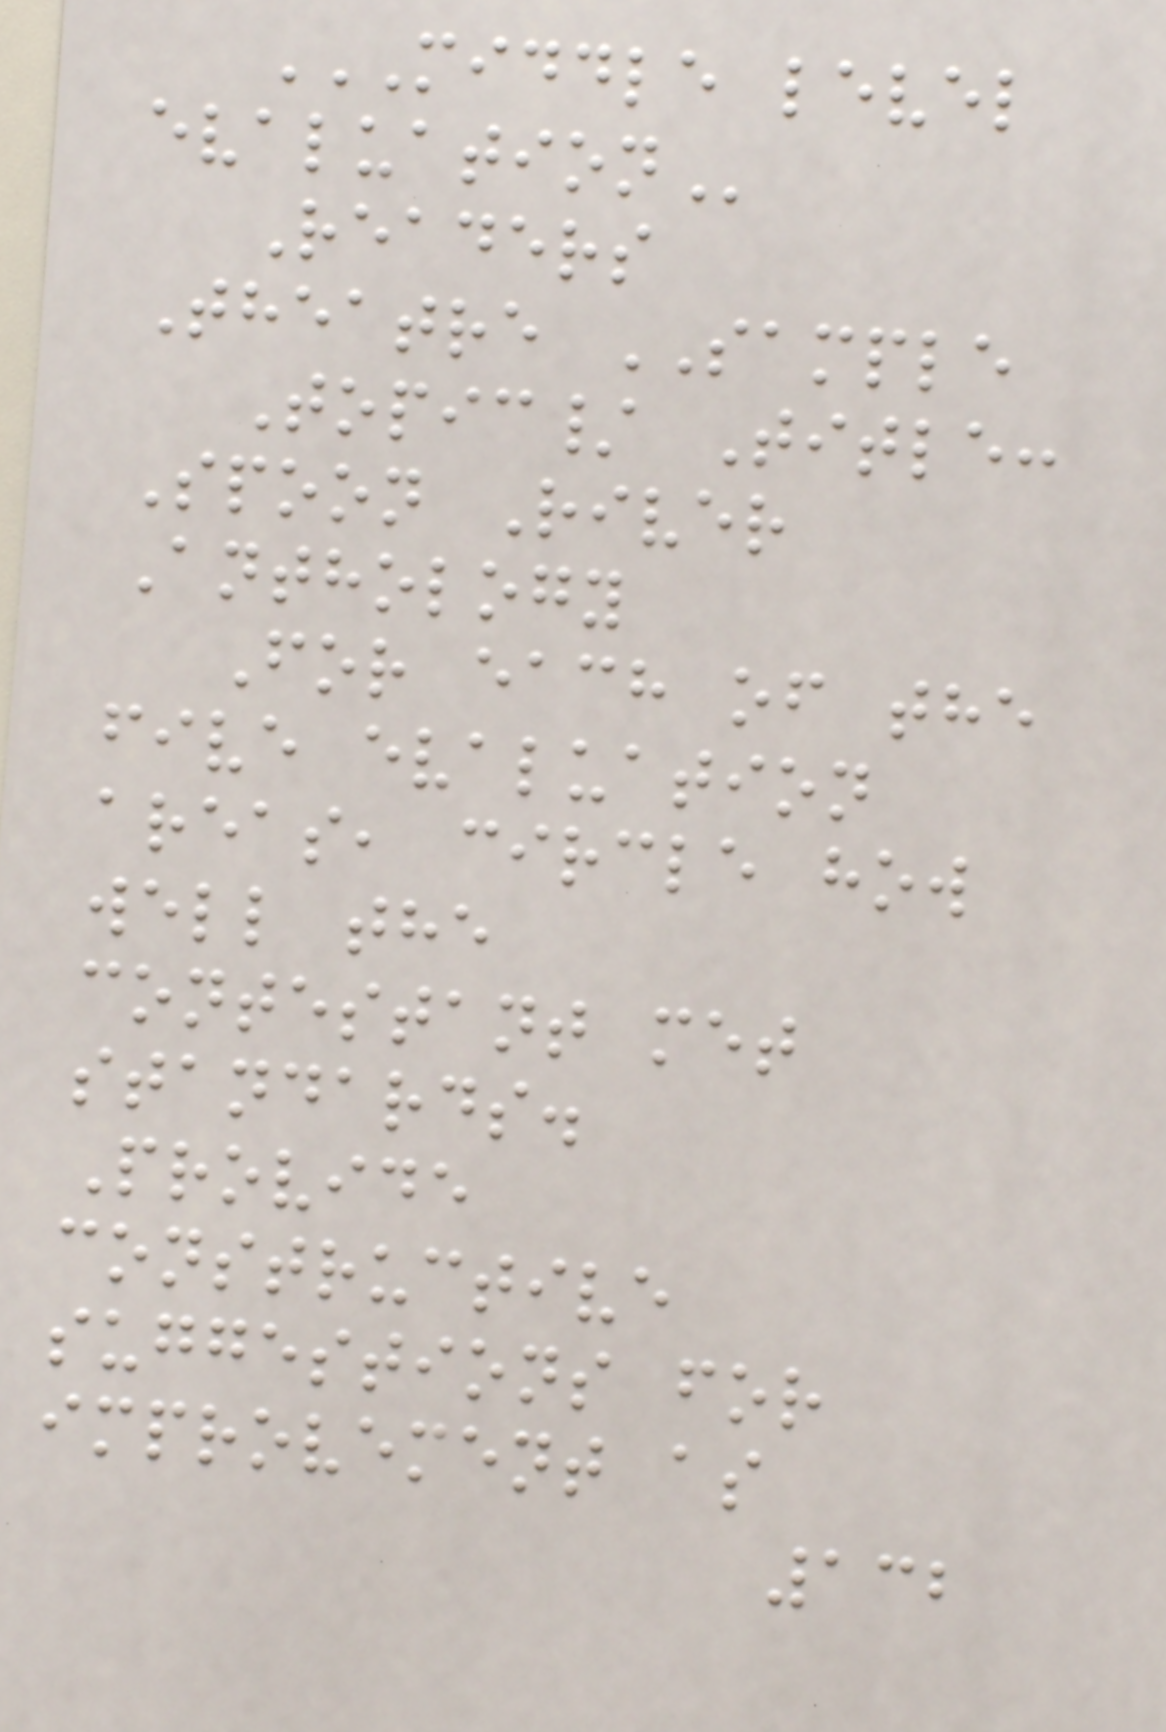MIDDLE LEVEL
EVALUATION
Readers
Theatre SAMPLE
Topic/ Title:
Spoon River
Anthology
For each of the
five evaluation
areas, circle how
well the
contestant met
standards.
Provide
constructive
suggestions for
improvement as
132
